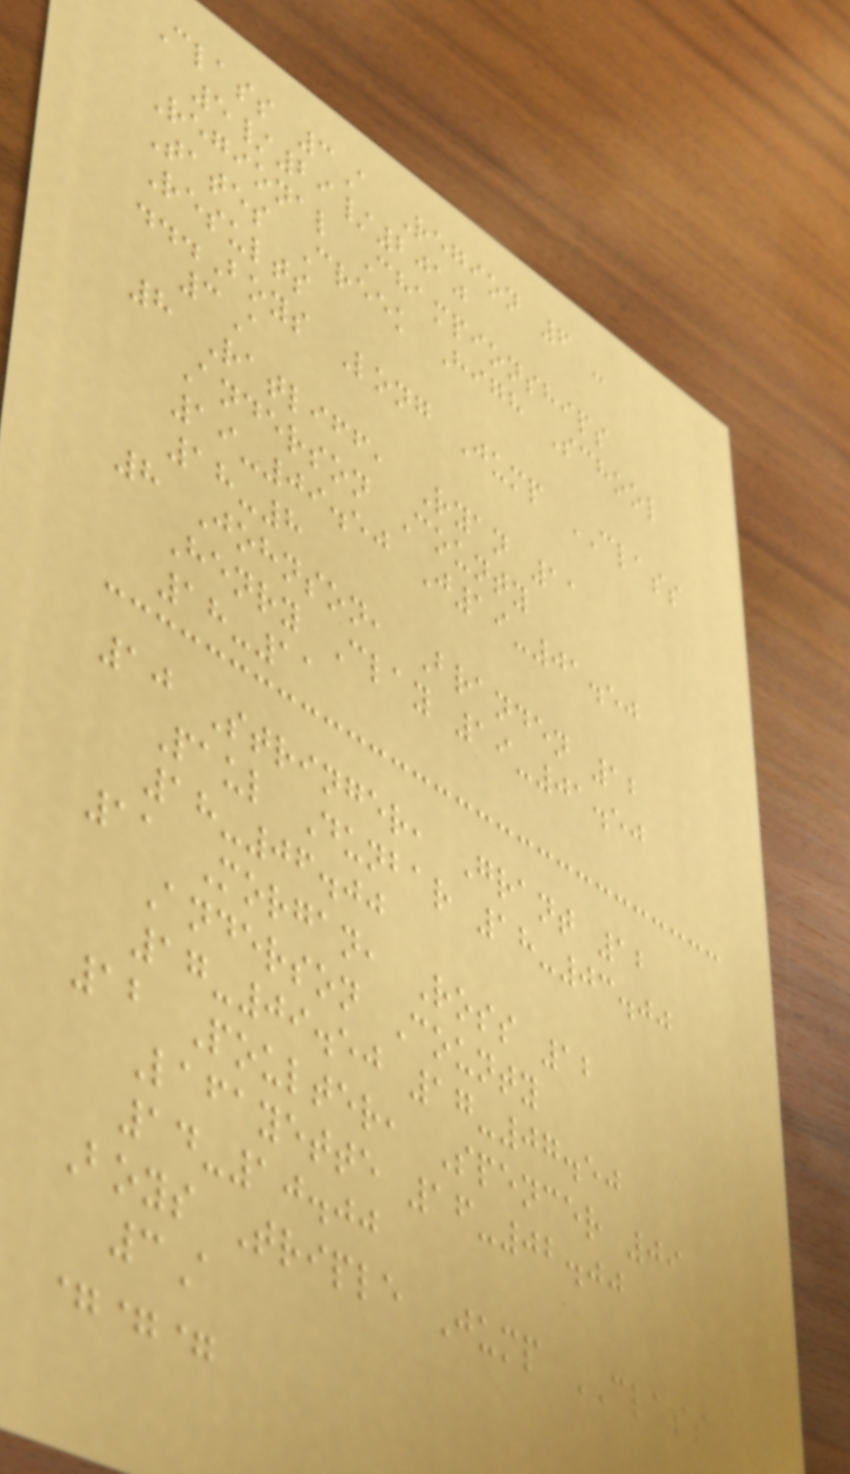Class 3A Region 6 -
5/29/2010
Regional Championships
Tates Creek High School
Results
...Boys Long Jump CLASS
3A
8 Ratliff, Ryan 11
Anderson County
19-09.50 J19-01.50
18-8
8 Johnson, Branden 12
Henry Clay 19-01.50
18-11
10 Stringer, Grant 12
Paul Dunbar 18-03.00
18-06.00
11 Morgan, Ross 12
Anderson County
17-09.50 17-07.50
12 Poulter, Spencer 09
Lafayette 16-02.00
14-10.00
Boys Triple Jump CLASS
3A
===
